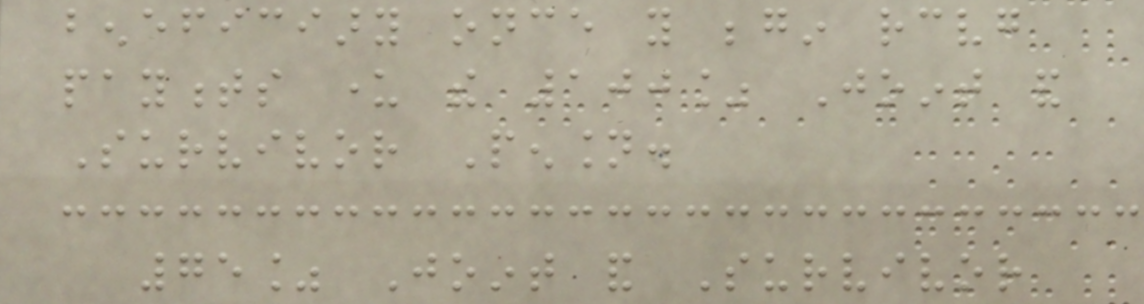beneficiary once you begin receiving
payments under the 100% Joint and
Survivor Pension.
75% Joint and Survivor
